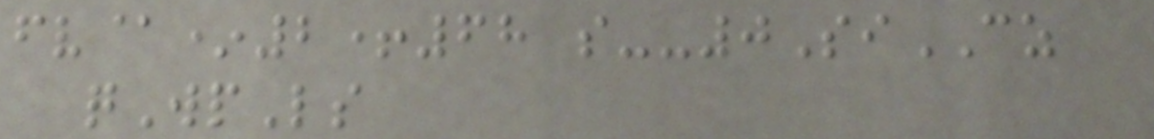fv@*2+68 s--0SiCZ
qWpLs
